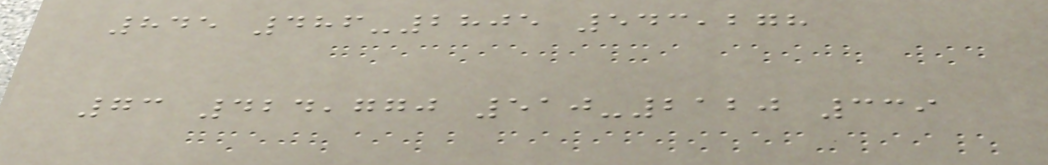845 486-2805 543,278
73 424,770 510-2120 339
